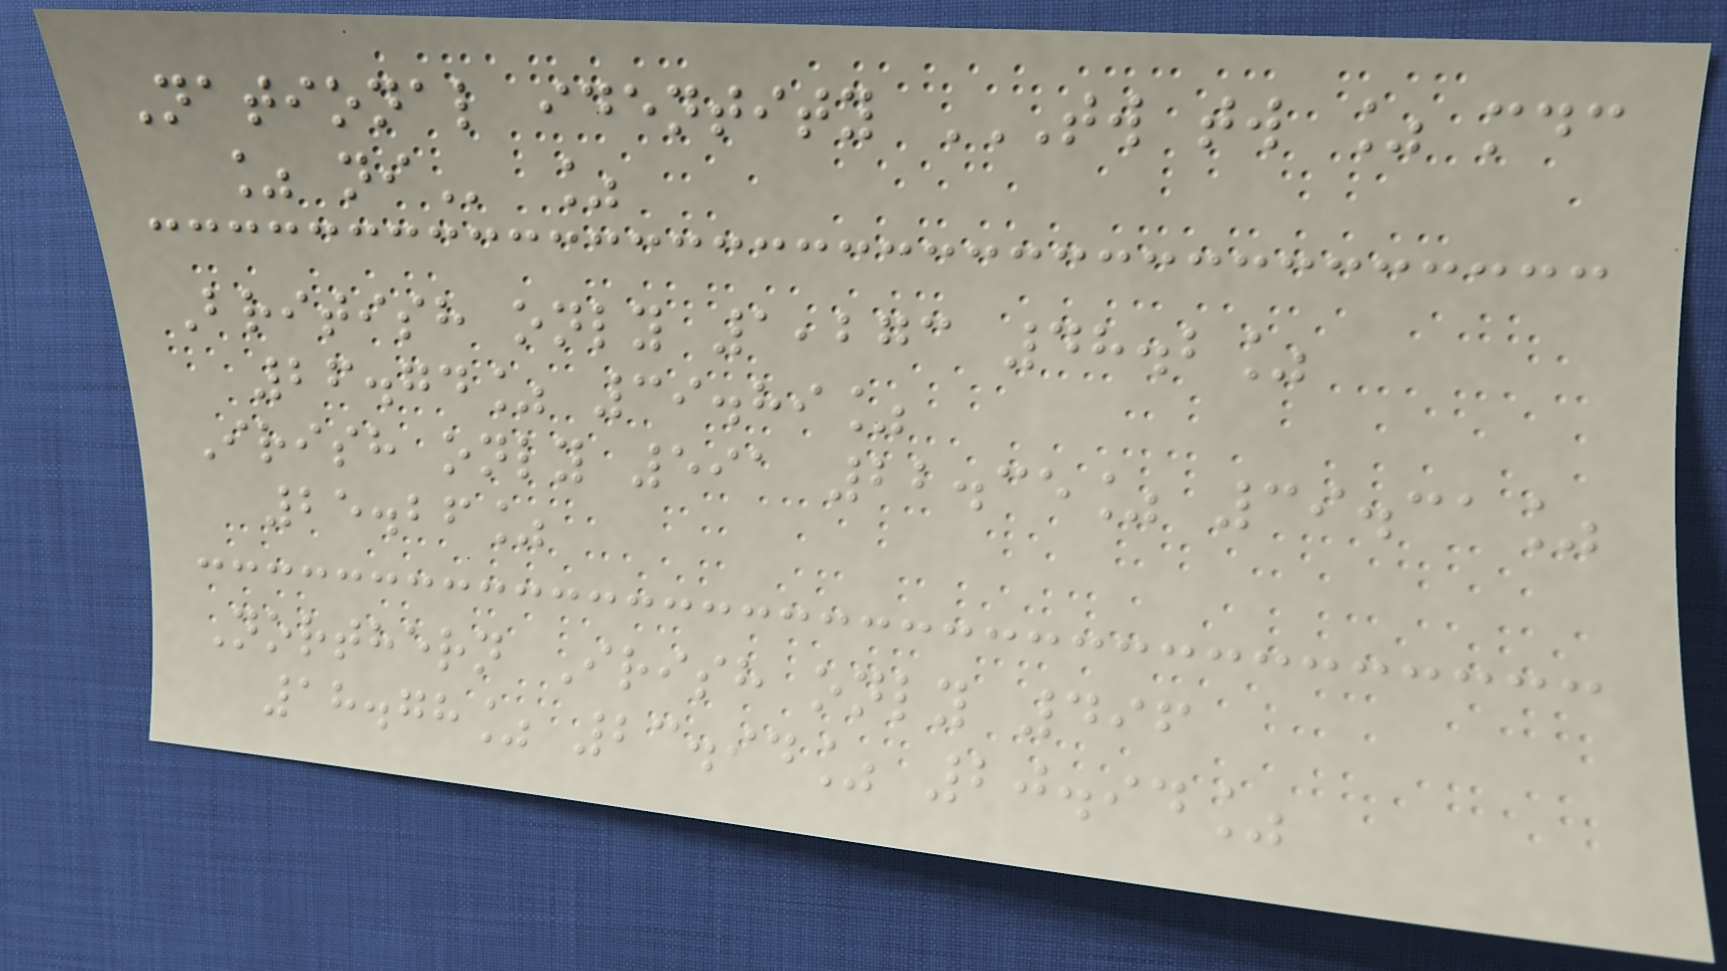National identity TW TW % MDC
% NI %
British only 1,273 48.2%
26.74% 39.89%
Irish only 591 22.35% 39.31%
25.26%
Northern Irish only 496
18.78% 23.94% 20.94%
